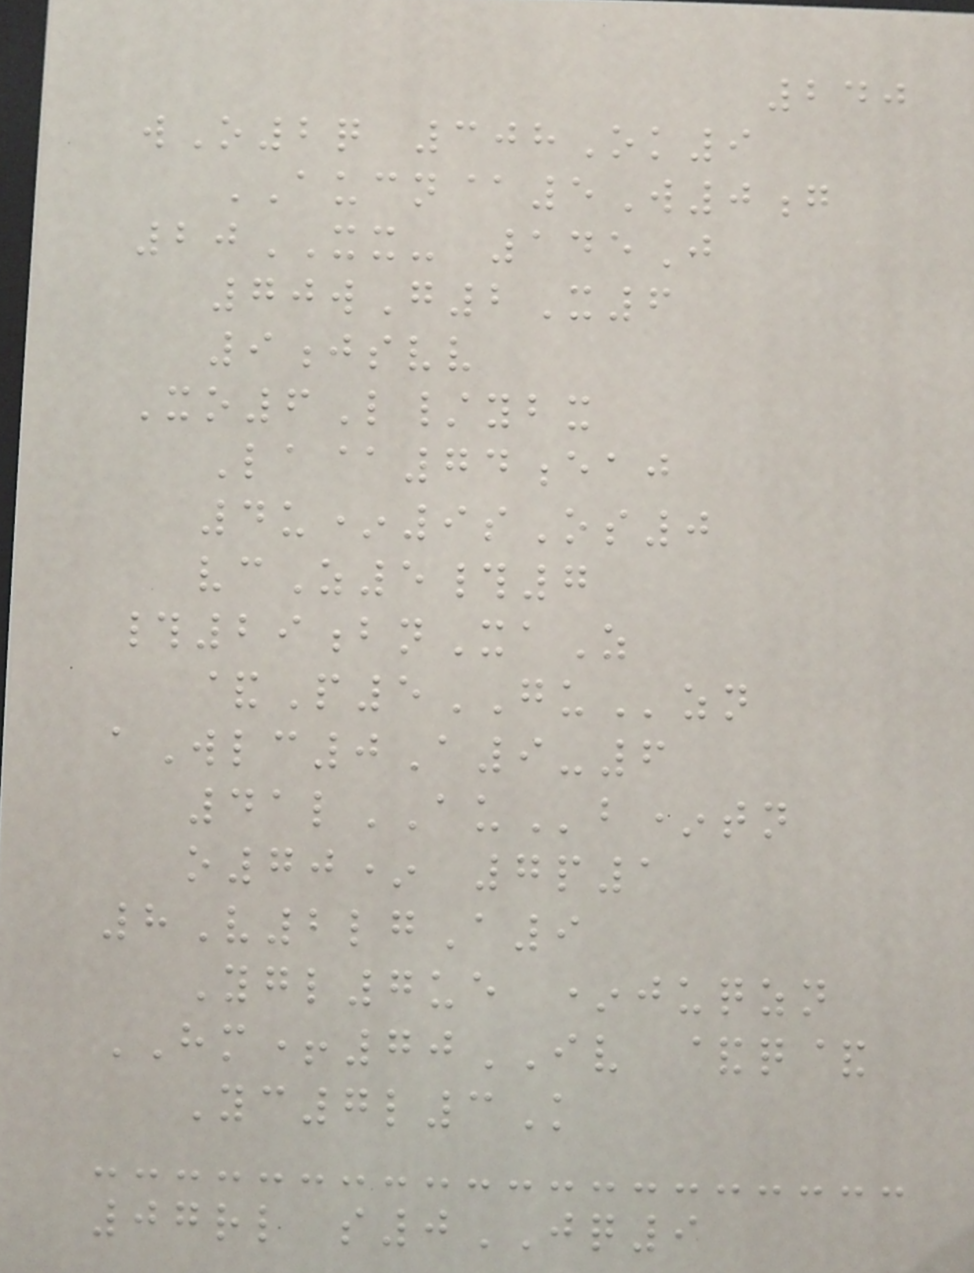240
wO2q 308Ok9
AUCN@5W0g
20XX- 145J
70wG2X6
9jsvv
Xo6L/ybx
La@74eaj
4u*9sOs0
vcZ5#7
#29bnXaZ
&P5GUzn
aWlc0A9-6
41lAUb*tn
o70* 7p1
8V2lgA9
Ygl7ue *juqzn
HM+70IV &q&
Yc7l3K
07rl s0JQ9
